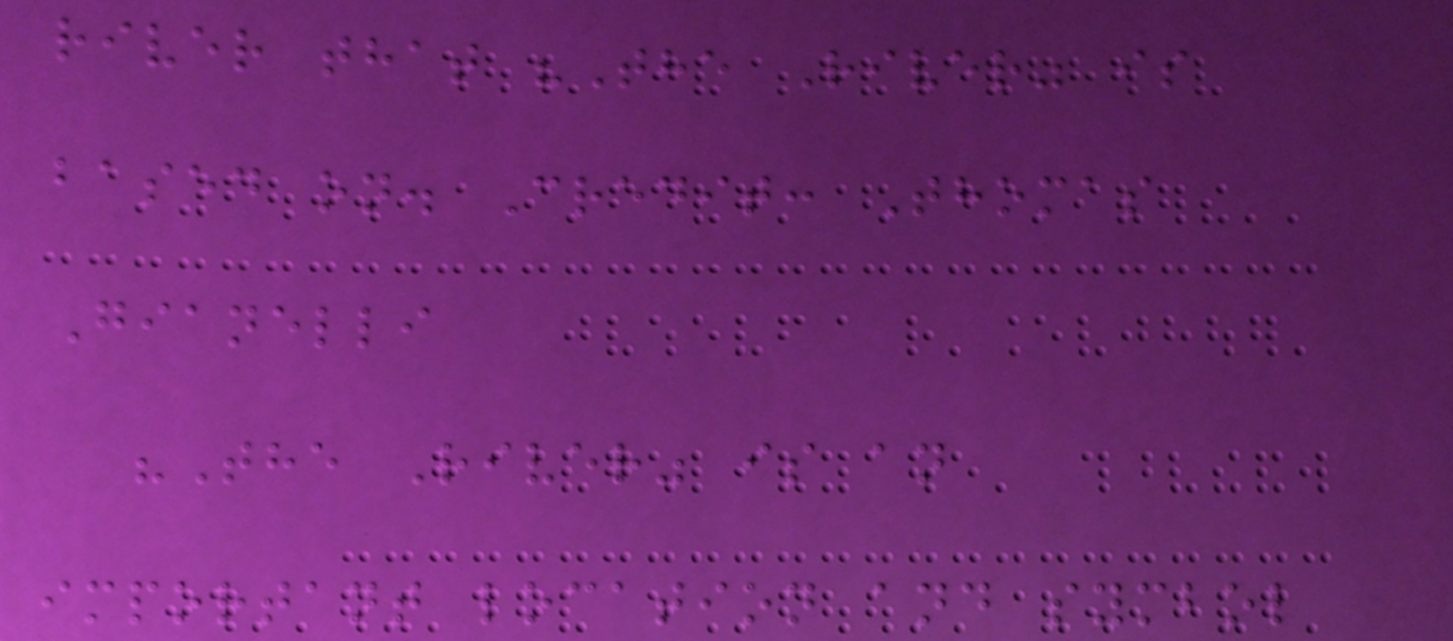river that "The River" is
based on. Credit: Thomas
Gianelli
"The River" is an
important location and symbol
